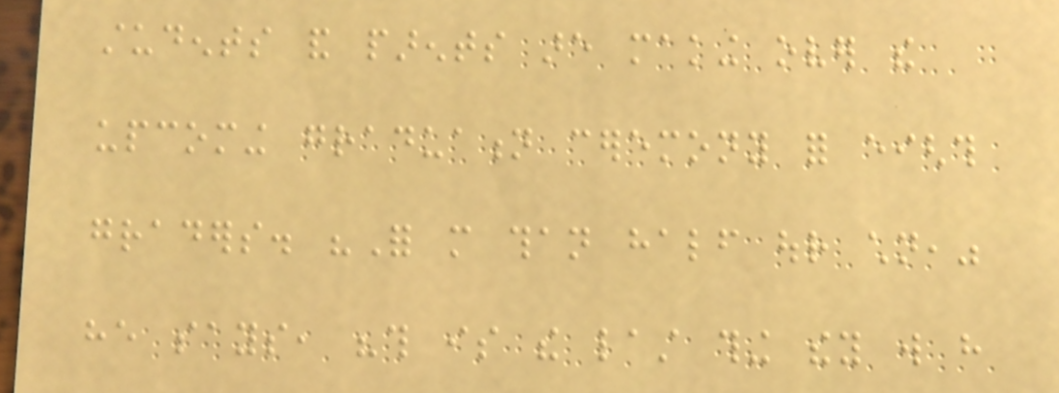students and parents are making over the
upcoming graduation ceremony for eighth
graders. "For more than half our children,"
he says, "this is the last thing they will have
